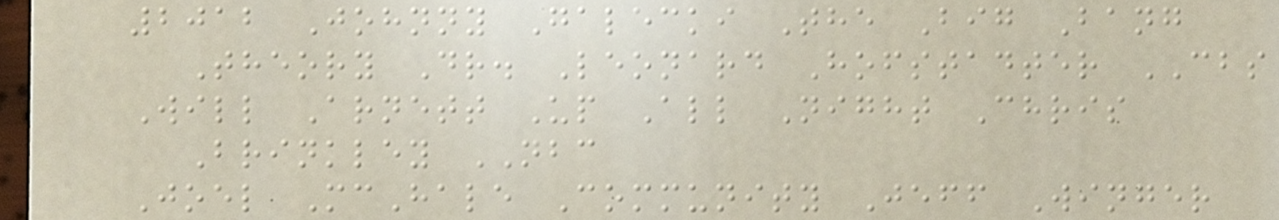2012 Johnny Galecki The Big Bang
Theory Dr. Leonard Hofstadter CBS
Will Arnett Up All Night Chris
Brinkley NBC
Joel McHale Community Jeff Winger
